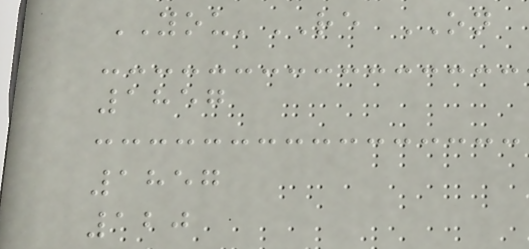YOU'RE ON
1857
1857
120
